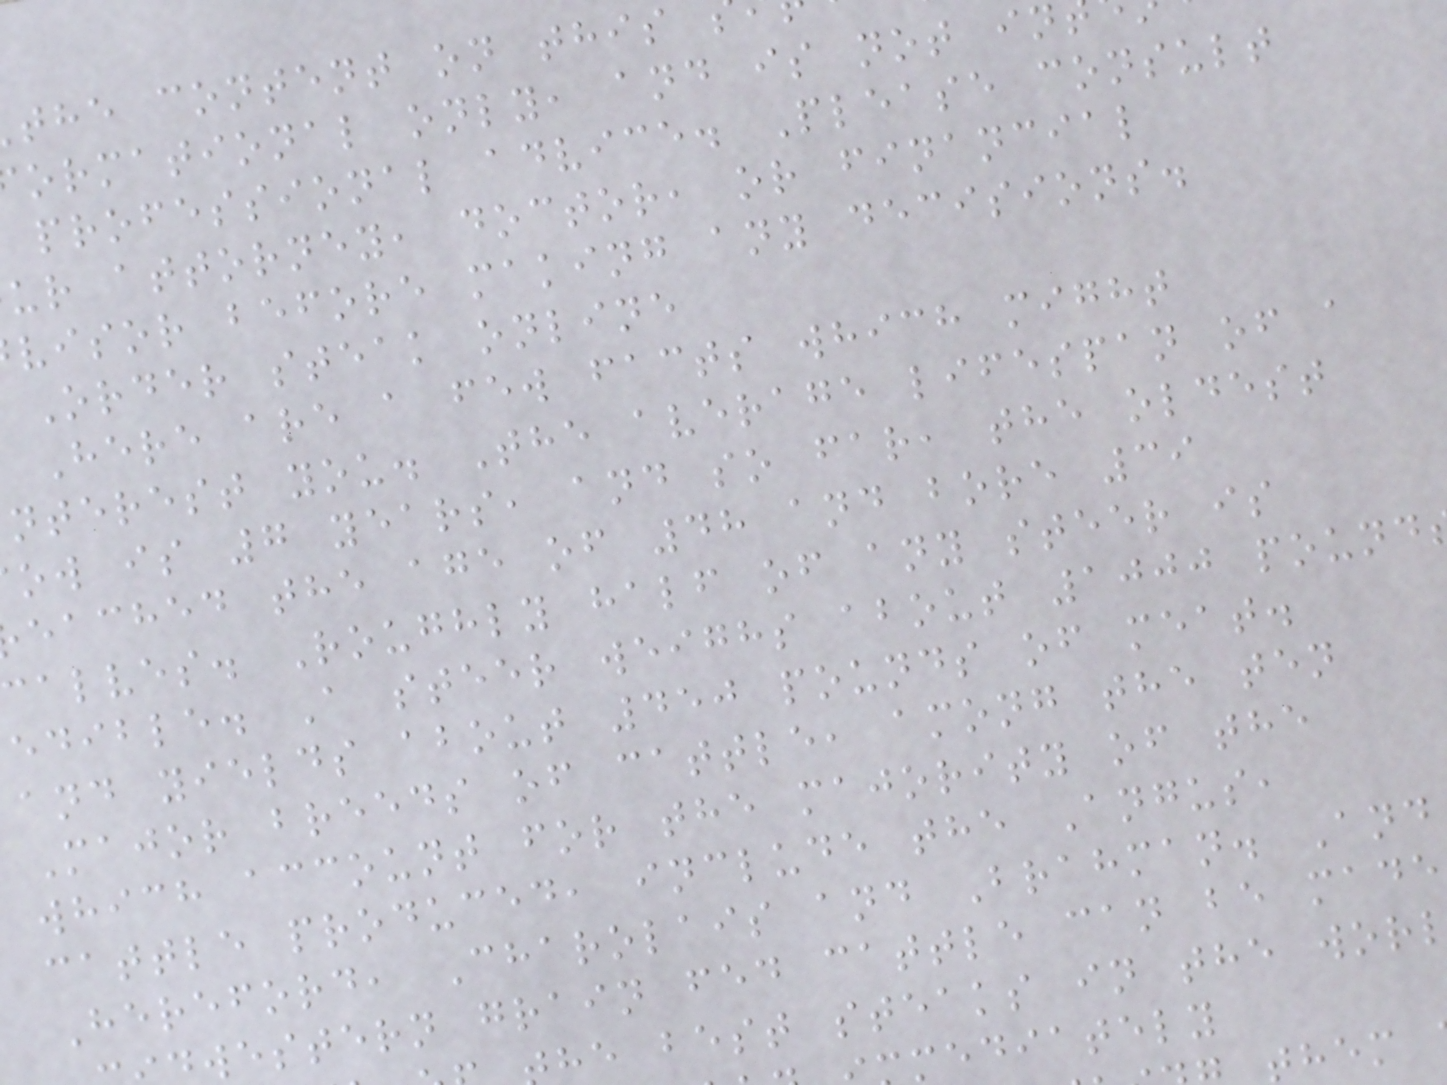the content on this
ormational only, and is not in
professional advice. Please consult
ur attorney, doctor, or financial
visor before making any decisions.
Order steak online
Here are a few facts which might
nterest you. The average lifespan of a
ow is 7 years, and so far, the oldest
eached the age of 48 and bore 39
calves. Roughly half of any steer is
edible. A steer weighs about 1000 pound
and yields about 450 pounds of meat.
Major breeds of cattle, among the ten
which account for the majority of the
cattle produced, include the Angus,
Hereford, Charolais and Brahman. And
western grain fed cattle can be made
he best steaks in the wor
mediately
